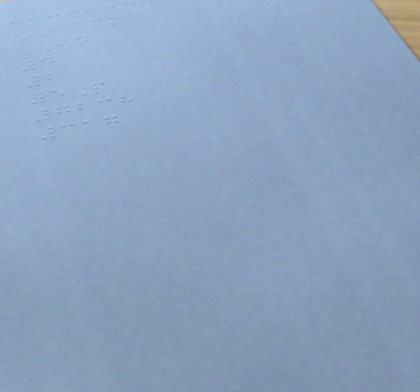BACK
IN
4
2
5P
7238
317
